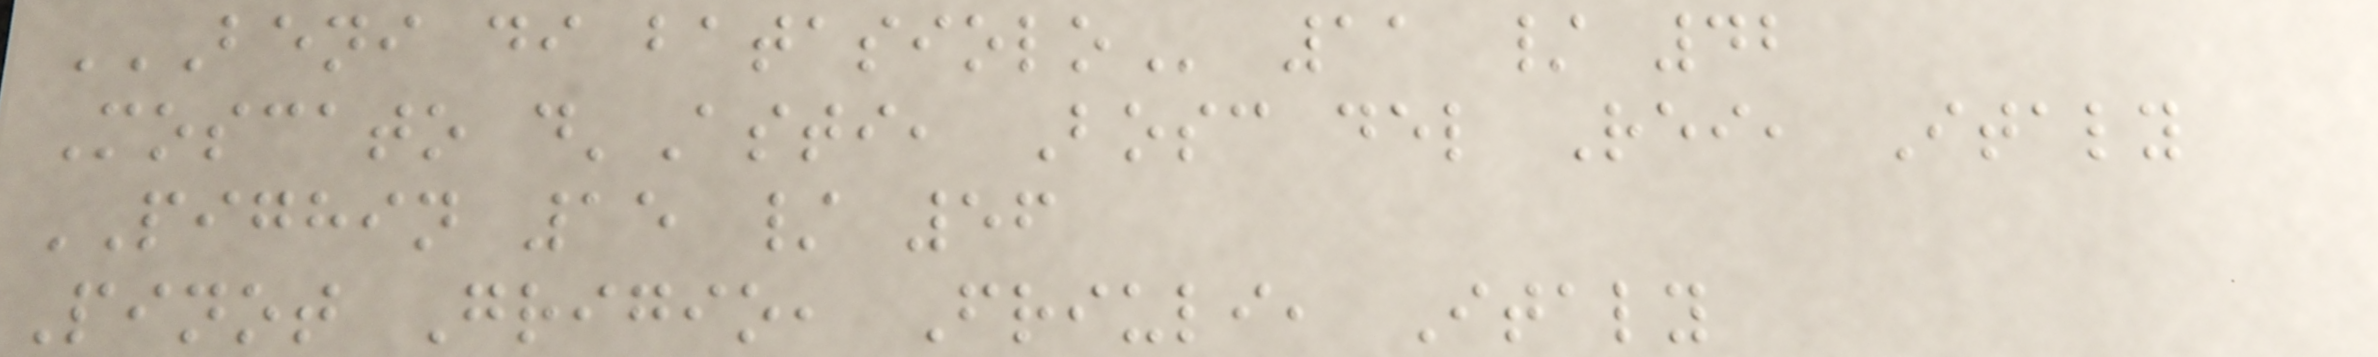BENI DI BATASIOLO 11 / 42
Moscato d'Asti, Bosc del Rei, Italy
PIGHIN 15 / 56
Pinot Grigio, Friuli, Italy
